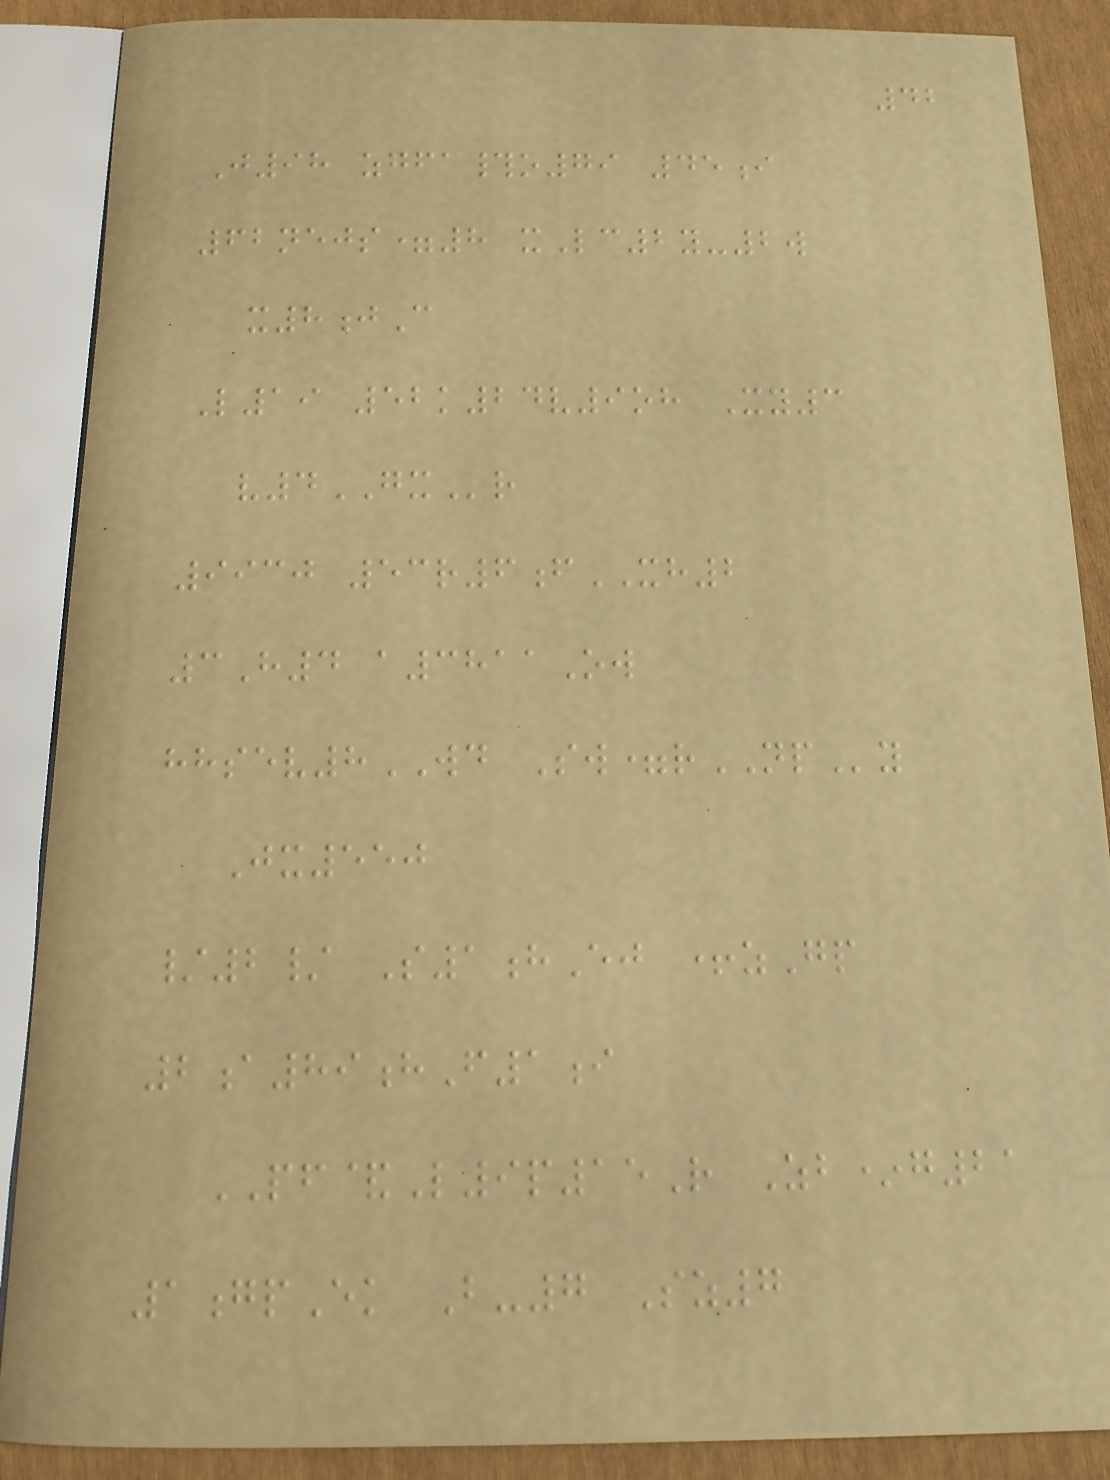42
J98 zgfa#o79 45i
62nejs=8 xLc2y-2w
x8jC
L19 52k24v9oh Xy3
v4GXr
9930 53r6fXH2
3H4 a3811Ow
hhsev8WD Sw=rNPy
Jx550
/2/ S1hEj +zGp
2a89hF1i
PF&L9p15R Zb*g21
1gpEk B-7 Sz7
